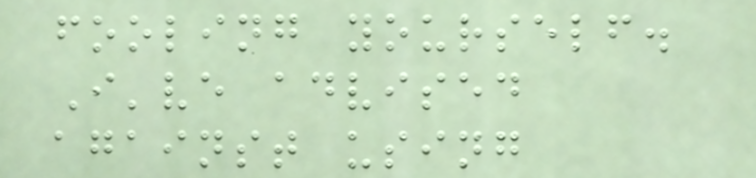fooling yourself.
I've advised
against using
